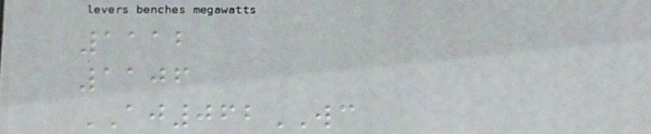1112
1106
AJ062WC
